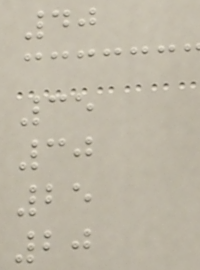40
35
30
25
20
